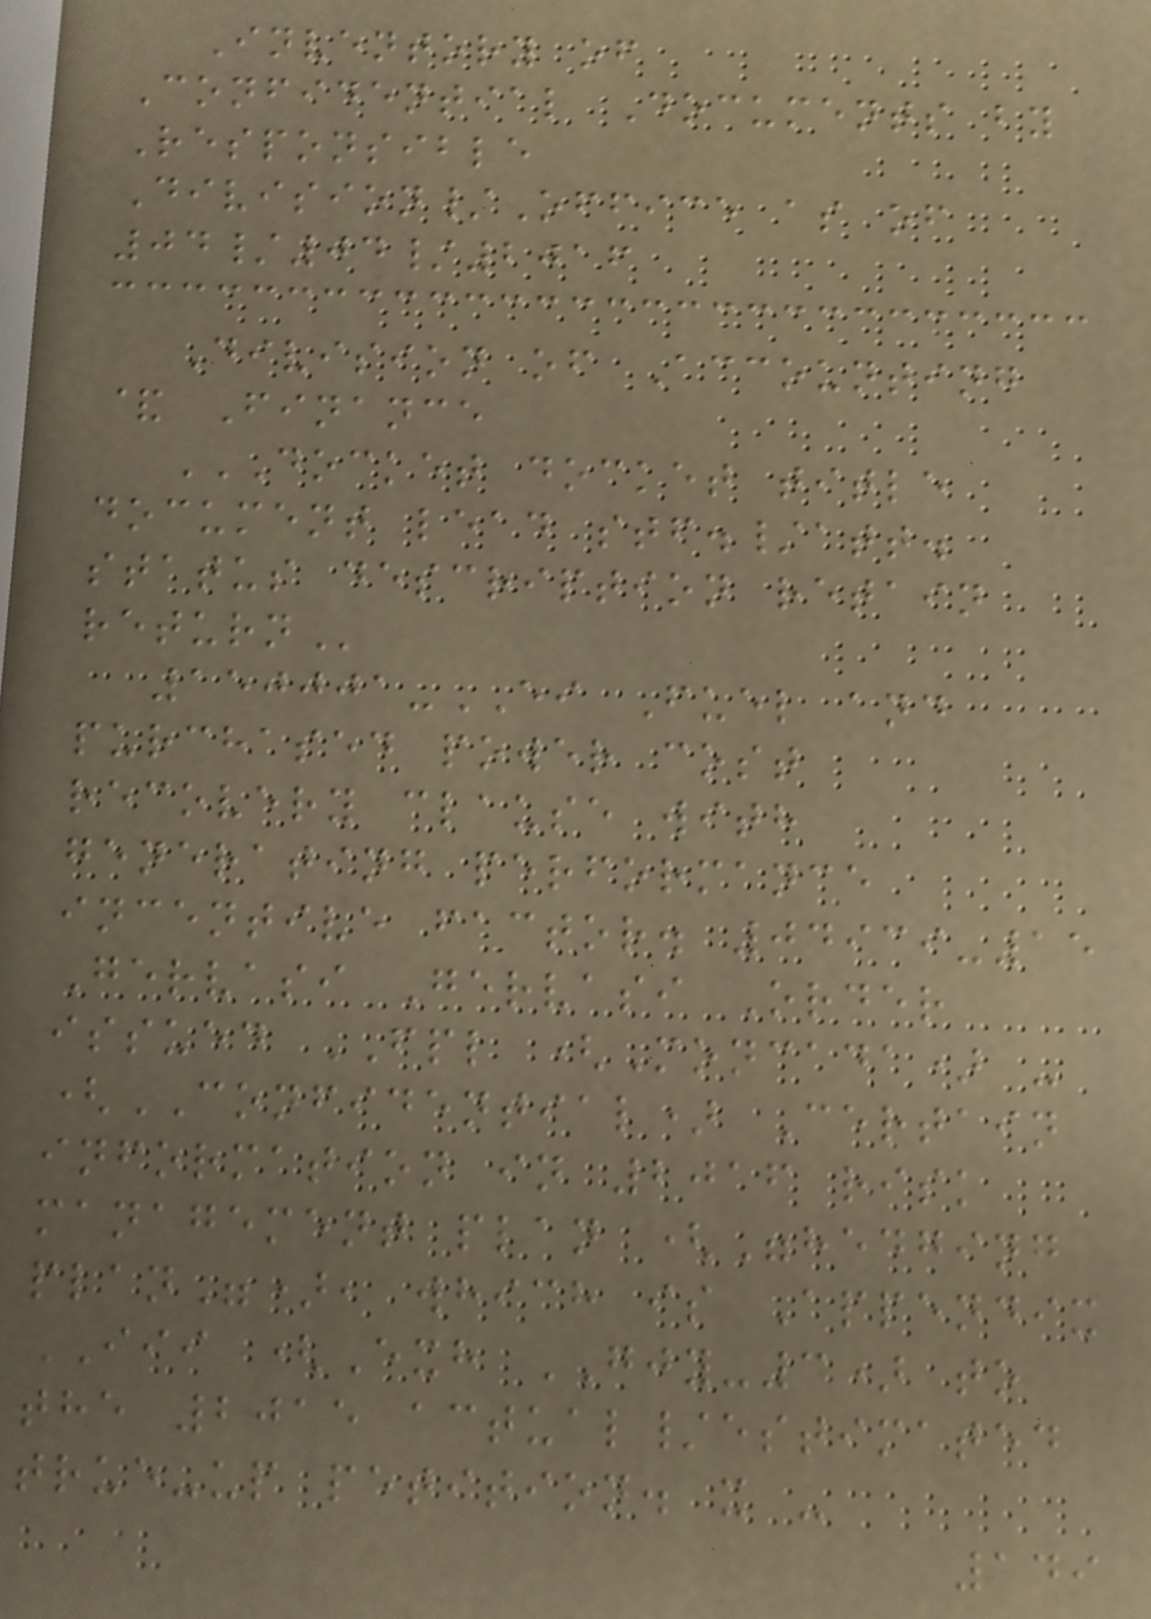Inventory of
Confidential Documents by
Responsible
Division/Office as of
04/04/2016
Division of Accounting
& Finance
DOCKET DOCKET TITLE
DOCUMENT LEAD STF./ATT.
STATUS DESCRIPTION RETAIN
RETURN
150001-EI Fuel and
purchased power cost
recovery clause with
generating performance
incentive factor. 04939-15
Gervasi Gervasi Order
issued FPL (Moncada) -
(CONFIDENTIAL) Certain
information in 2016 risk
management plan ("hedging
plan"), which is Appendix
III (Exh GJY-3) to
the 2015 actual/estimated
true-up petition. x -
149
